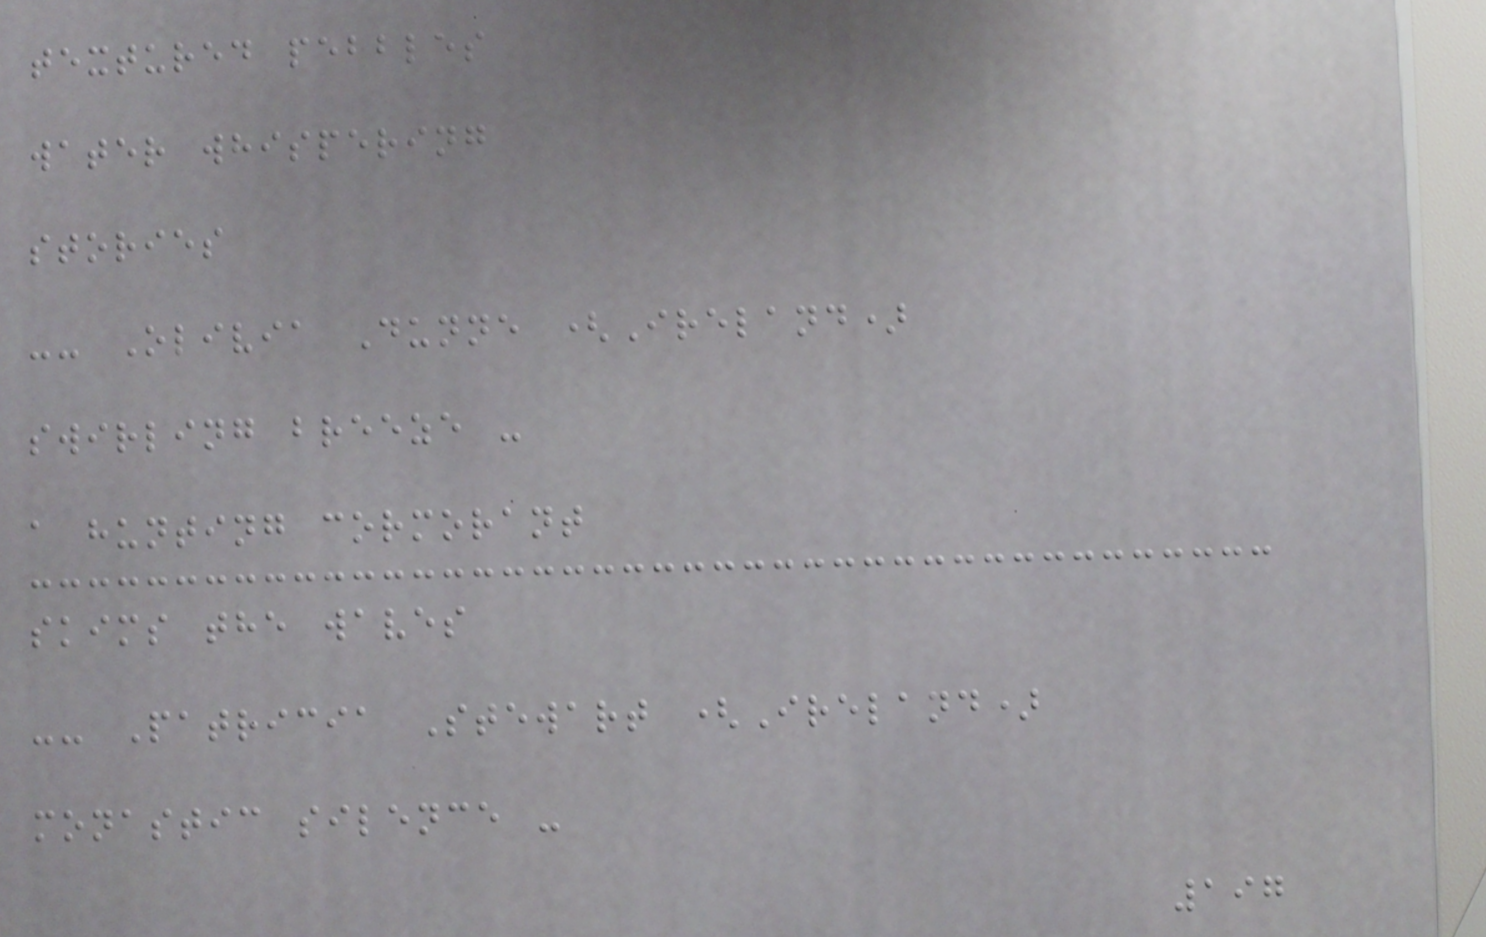textured pebbles
water whispering
stories
-- Olivia Dunne (Ireland)
swirling breeze -
a hunting cormorant
skims the waves
-- Patricia Stewart (Ireland)
monastic silence -
197
